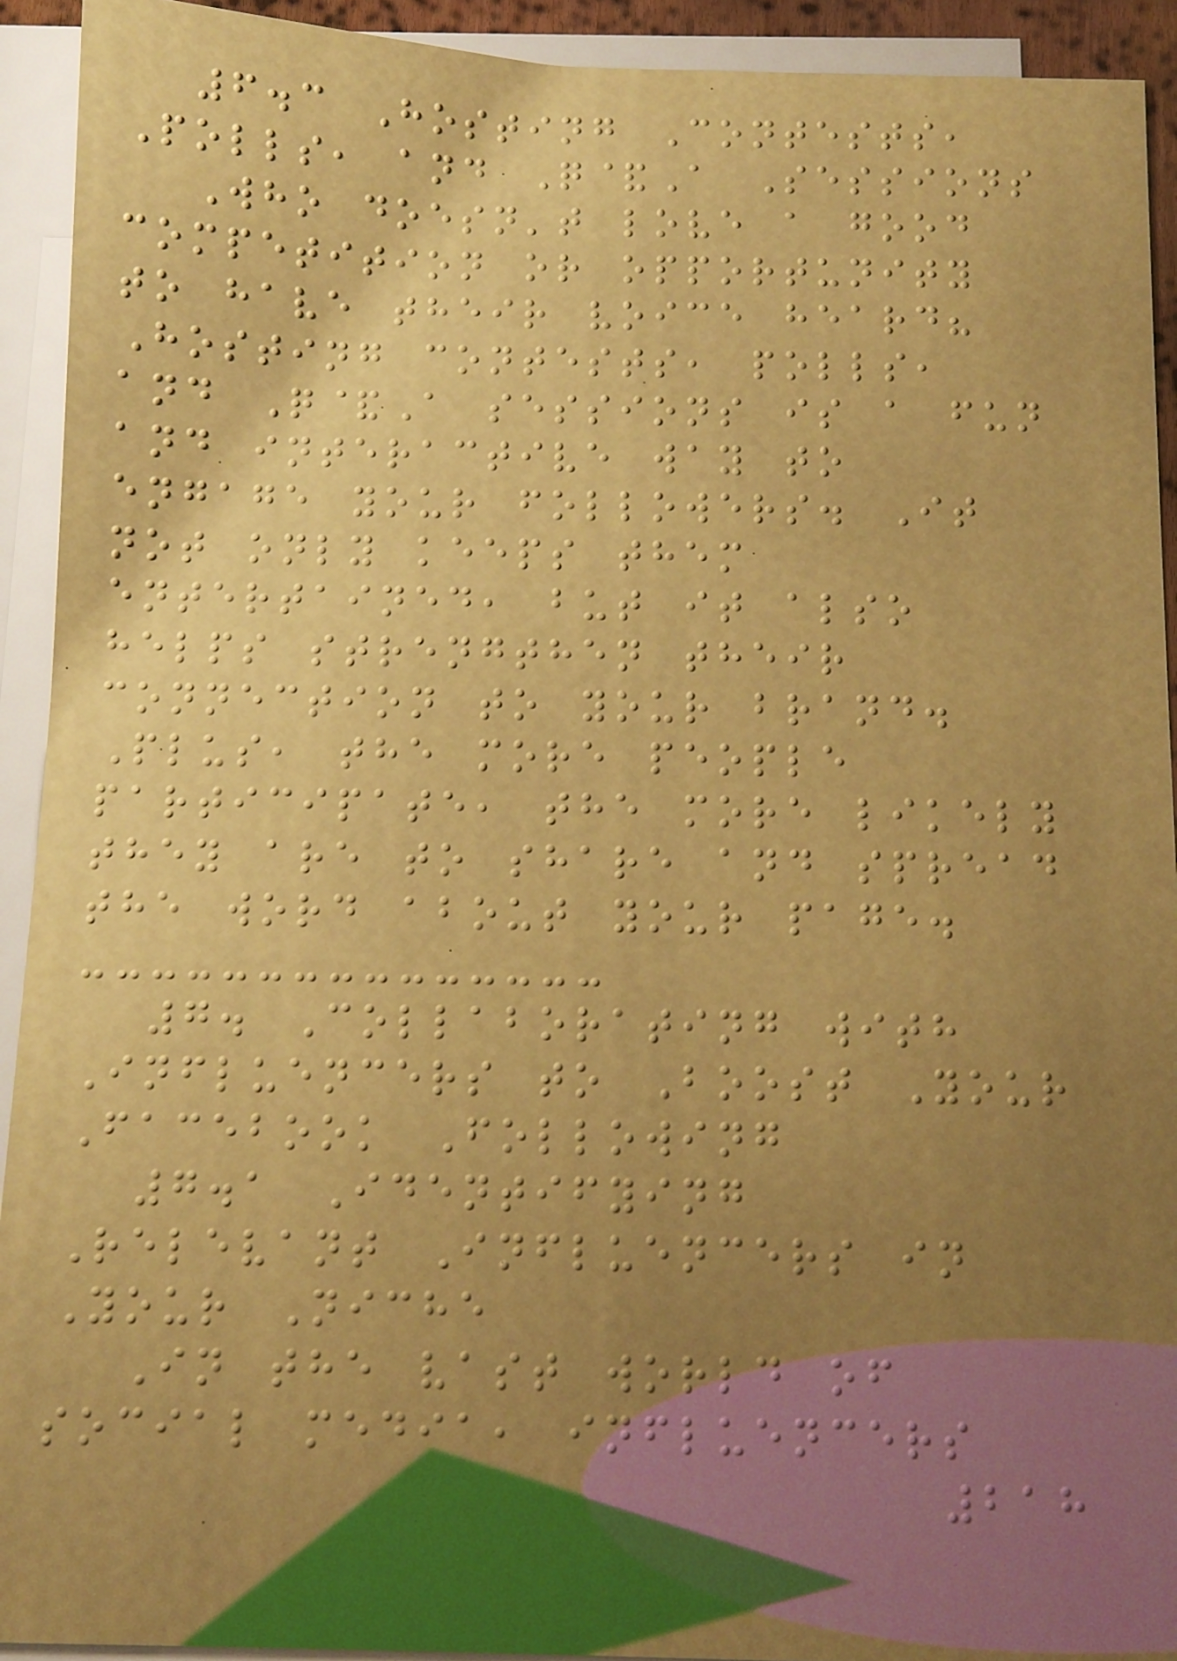6.3 Hosting Contests,
Polls, and Q&A Sessions
Who doesn't love a good
competition or opportunity
to have their voice heard?
Hosting contests, polls,
and Q&A sessions is a fun
and interactive way to
engage your followers. It
not only keeps them
entertained, but it also
helps strengthen their
connection to your brand.
Plus, the more people
participate, the more likely
they are to share and spread
the word about your page.
7. Collaborating with
Influencers to Boost Your
Facebook Following
7.1 Identifying
Relevant Influencers in
Your Niche
In the vast world of
social media, influencers
218
